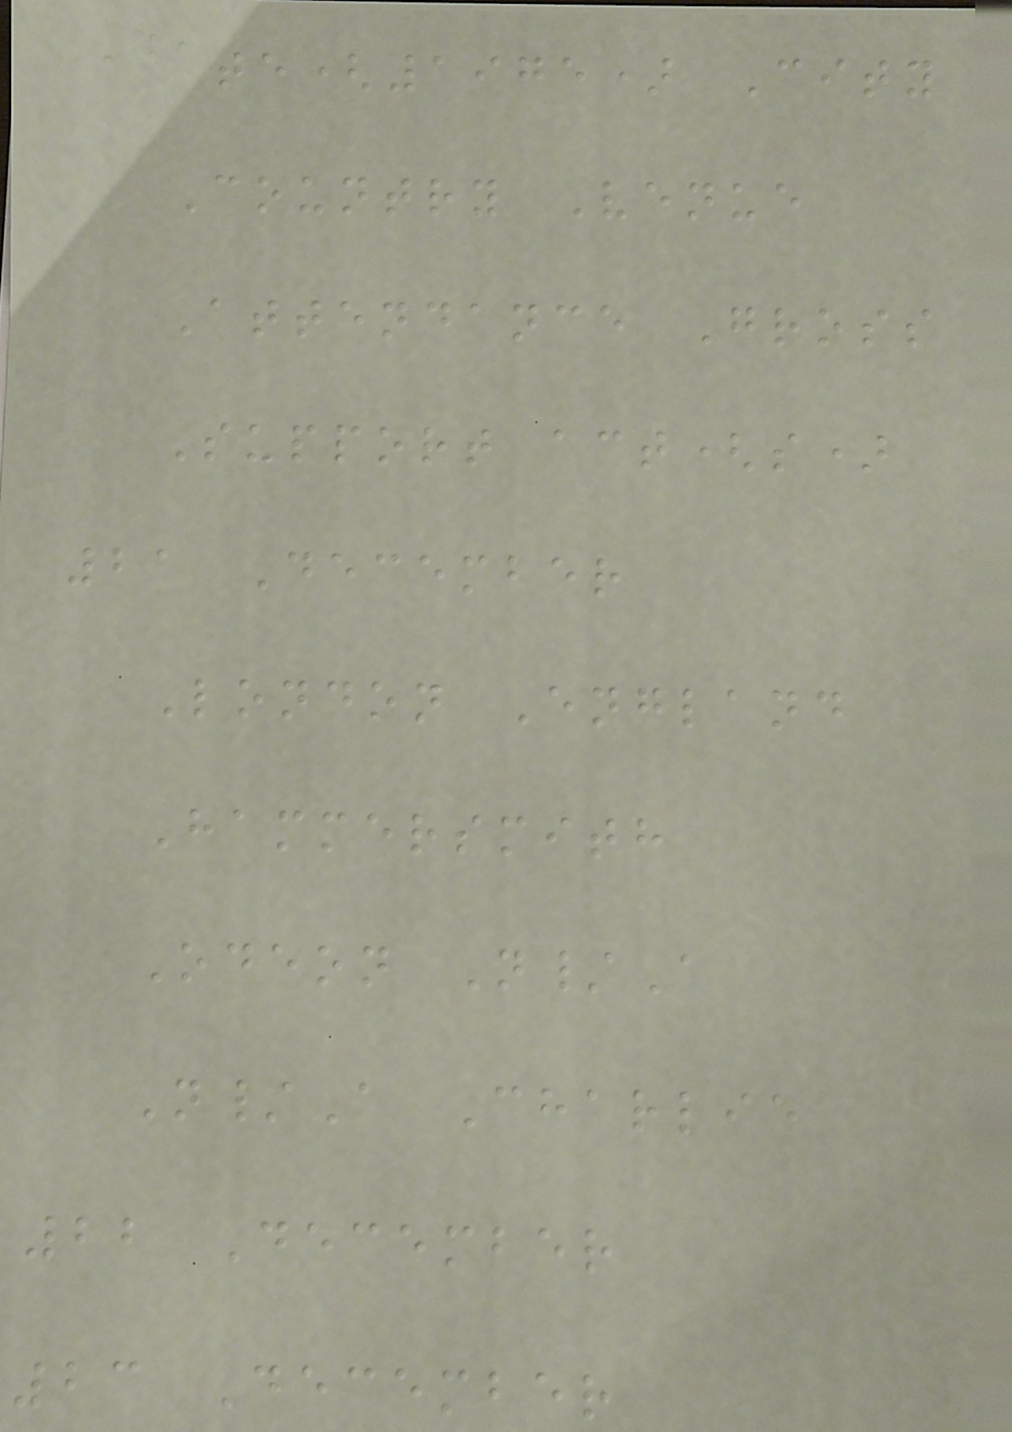Date(1975) City
Country Venue
Attendance Gross
Support act(s)
21 December
London England
Hammersmith
Odeon N/A
N/A Charlie
22 December
23 December
